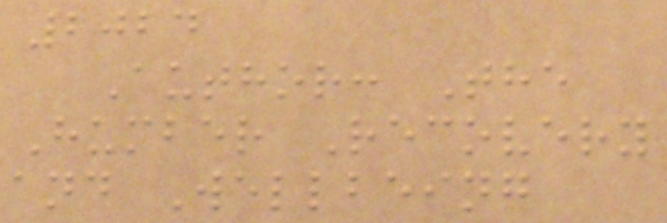2024
Author: The
Humber Recovery
and Wellbeing
